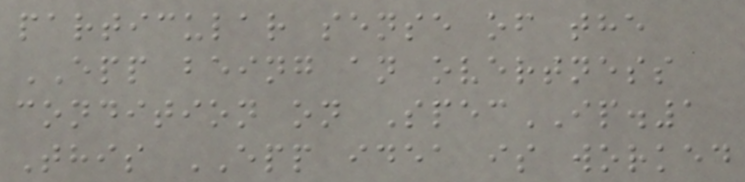particular sense of the
EPP being an overtness
condition on SpecIP.1
This EPP idea is worked
